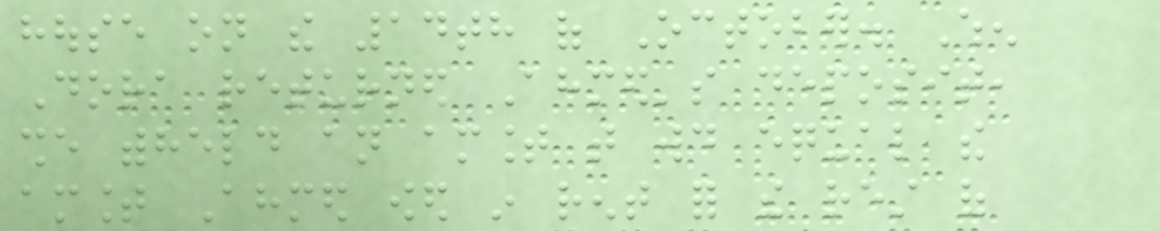house on the 14th of October. When
Dora returned Ahmed's deposit,
she withheld an amount that would equal the
amount Ahmed owed in rent for the rest of
